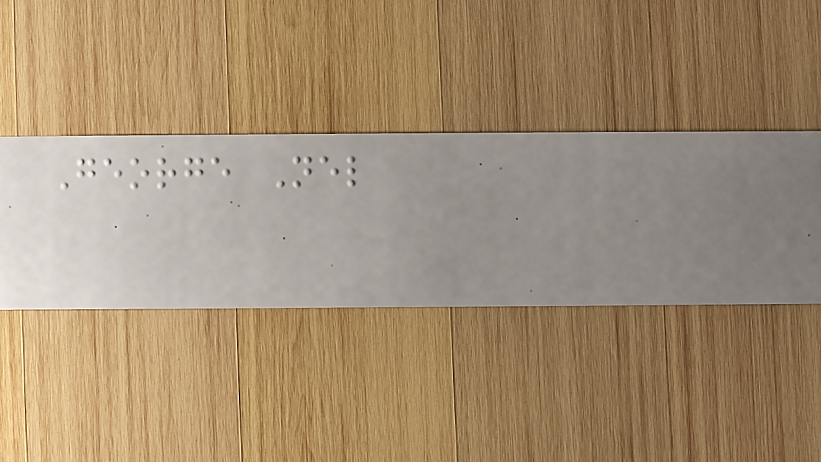George Nel
